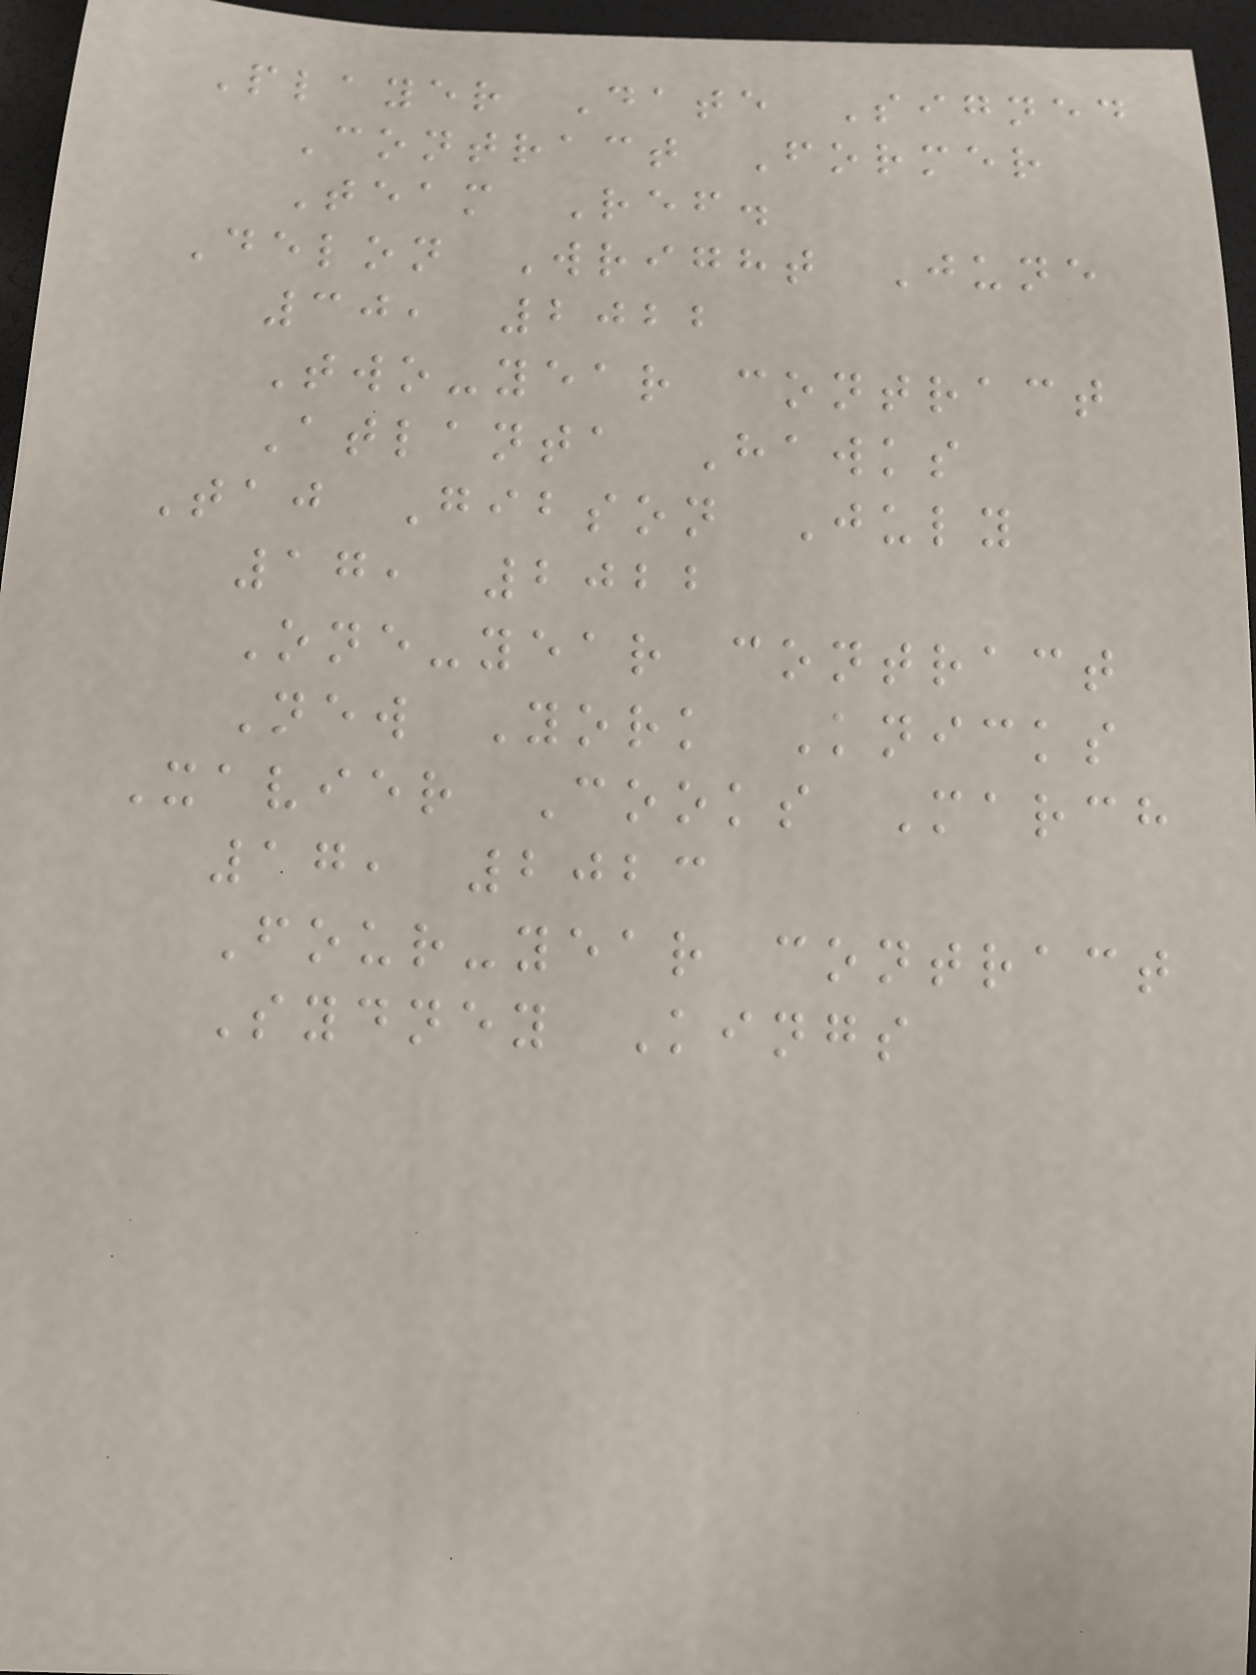Player Date Signed
Contract Former
Team Ref.
Delon Wright June
30, 2022
Two-year contract
Atlanta Hawks
Taj Gibson July
17, 2022
One-year contract
New York Knicks
Xavier Cooks March
17, 2023
Four-year contract
Sydney Kings
